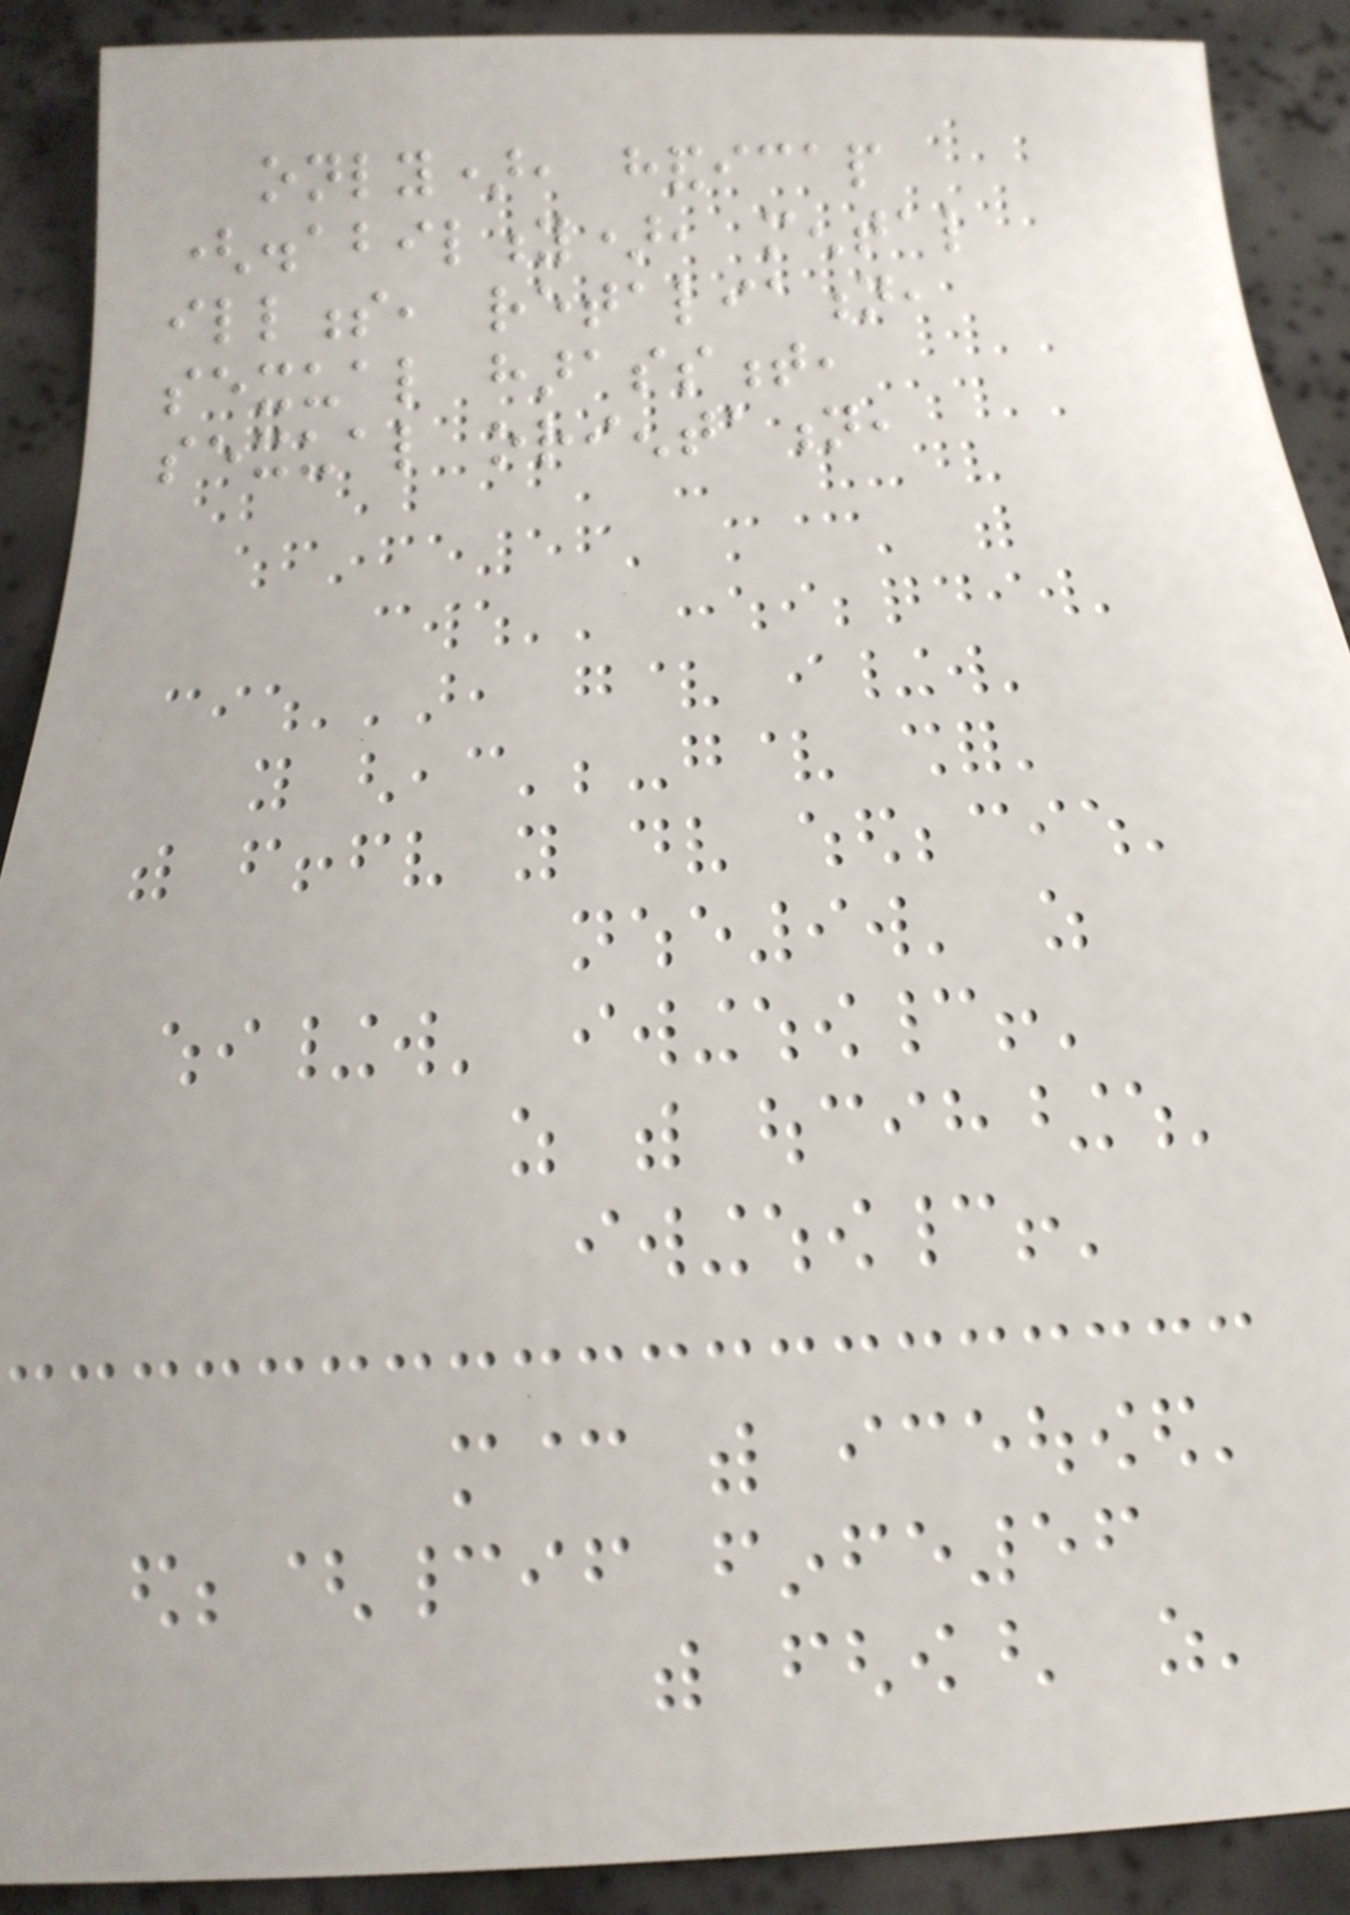only), handicap
(disability), mental
illness, retaliation,
sexual harassment,
sexual orientation,
